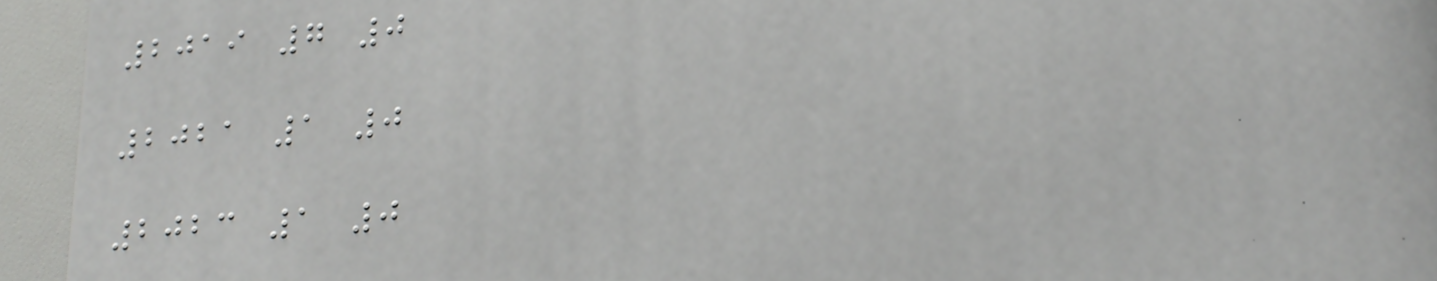2019 7 0
2021 1 0
2023 1 0
